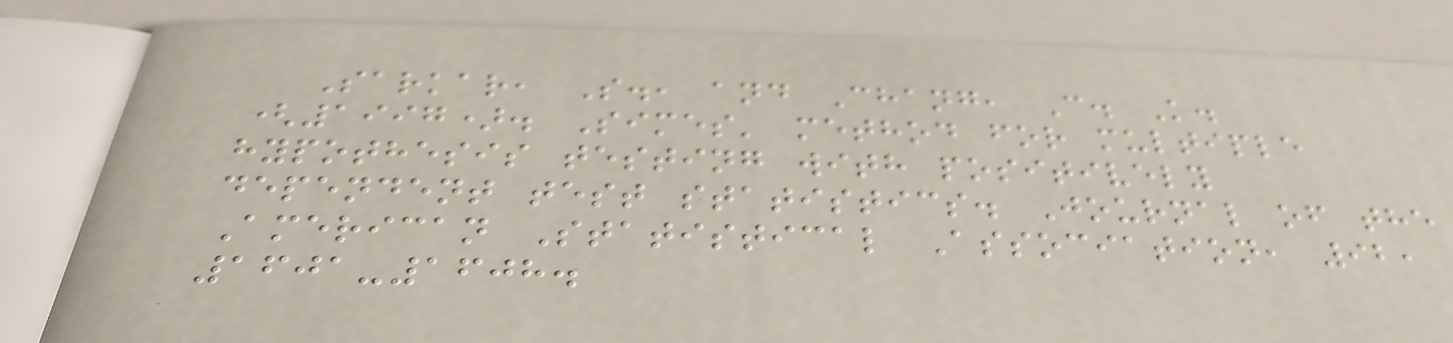Sarkar, S., and Chang, C. K.
(1997). Simes' method for multiple
hypothesis testing with positively
dependent test statistics. Journal of the
American Statistical Association, 92,
1601-1608.
